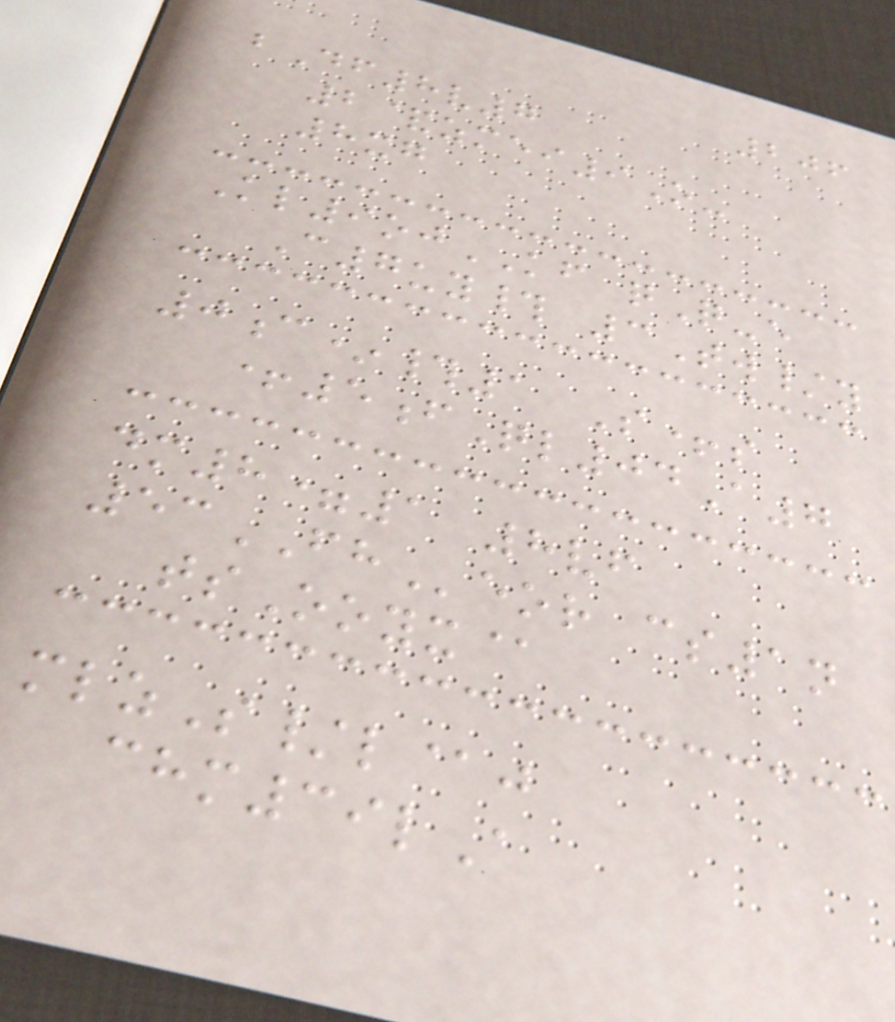206
bDf8v7
2&zmei9O-
8xg
Kl9ojKF qQ-e
C7uy# 3Tw/y
0c*#1 S+s
+5fQl04A7
dm8=1 8vf
53FHeor cs1n
tsOoyx@
mlzS/l@j
chm39lA
